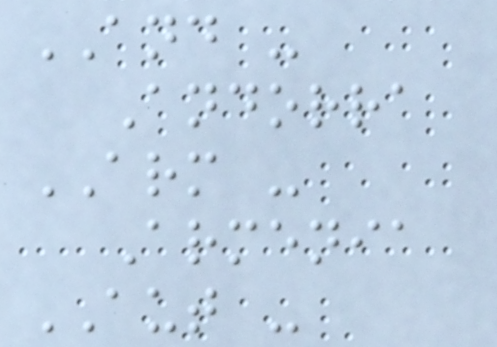AND -
Andorra
ARM -
Armenia
AUT -
